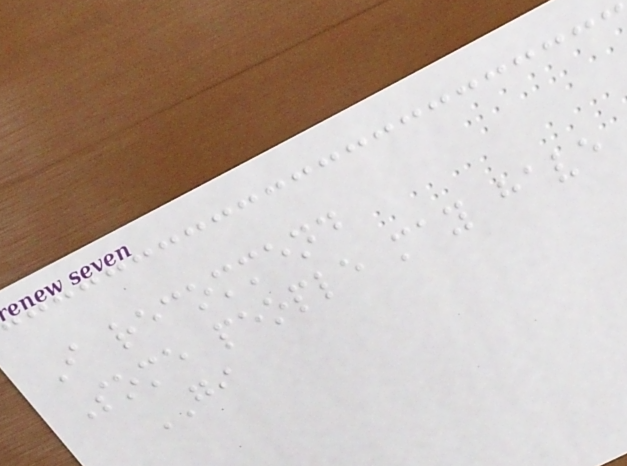I recommend
Some people may have
GI
